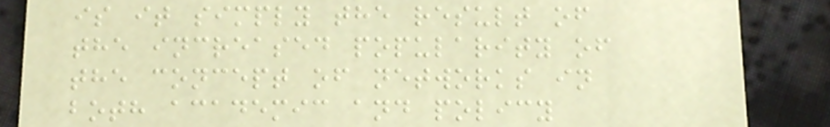is it simply the result of
the increased popularity of
the concept of networks in
both academic and policy
